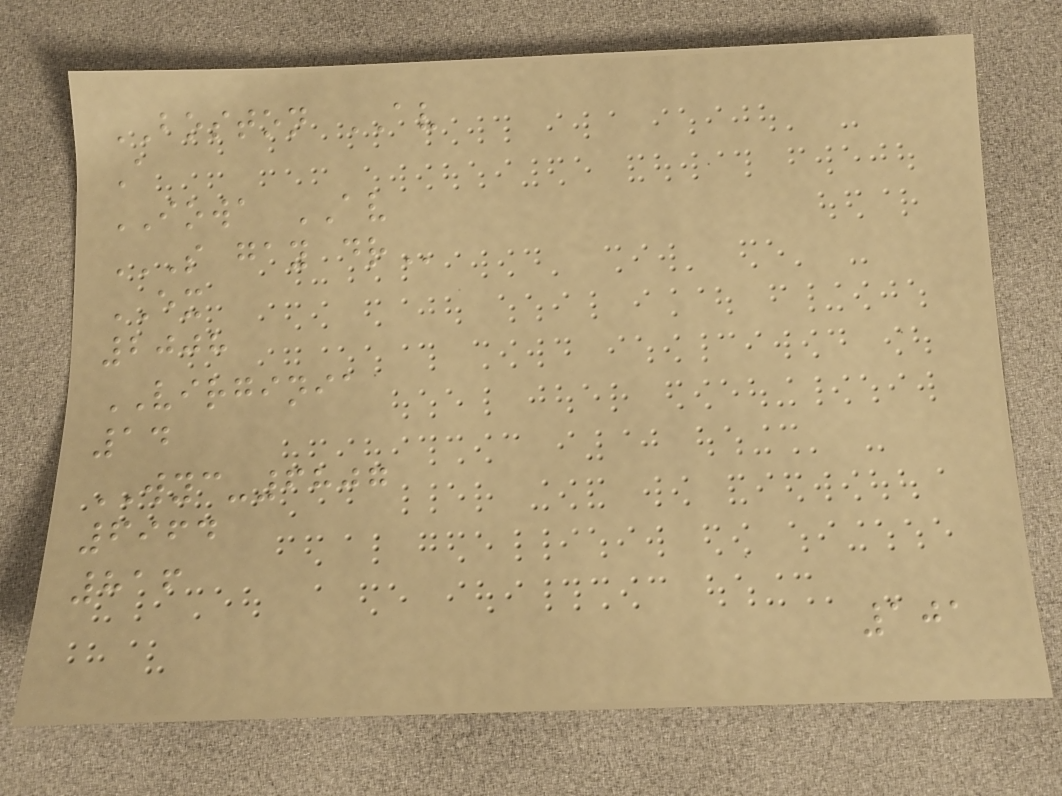BOSTON AV
A
IOWA AV
S GAY DR
EX
2008
VIRGINIA
14
WYC-6807
6964
816
101
